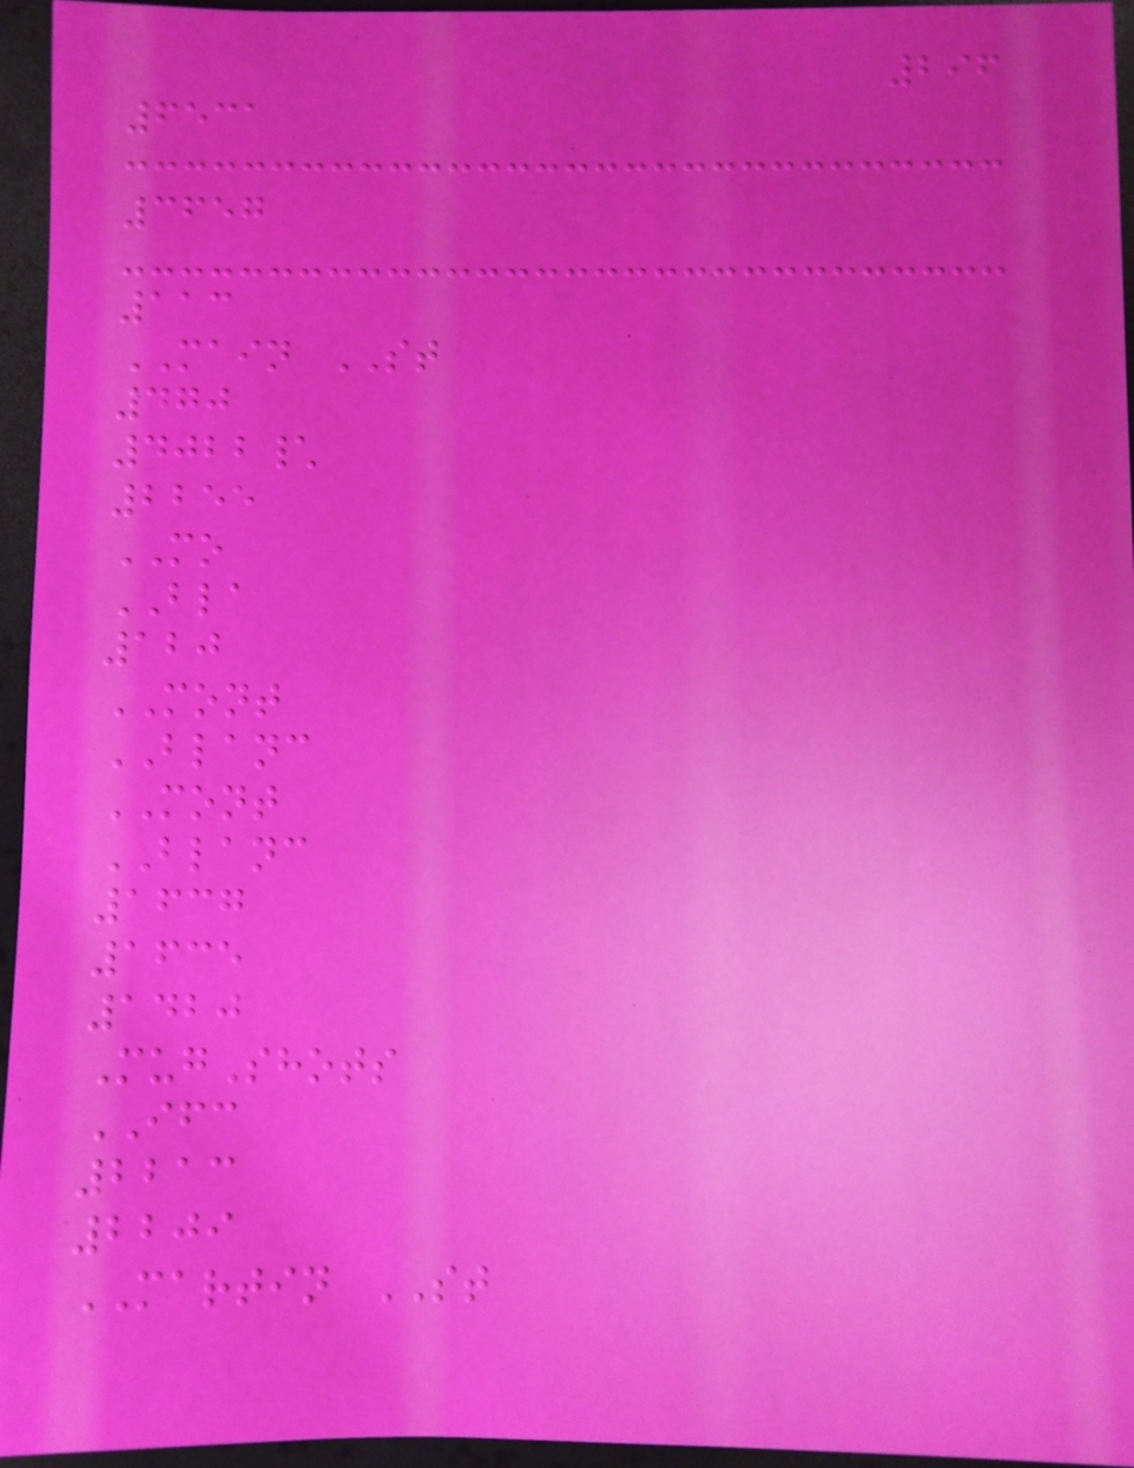296
6531
3657
113
MAIN ST
470
4022\
2255
MO
BLA
120
MONT
BLANC
MONT
BLANC
1637
1635
1420
MugShots
IFC
2213
2209
MARTIN ST
